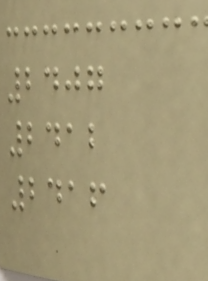2407
2412
2416
